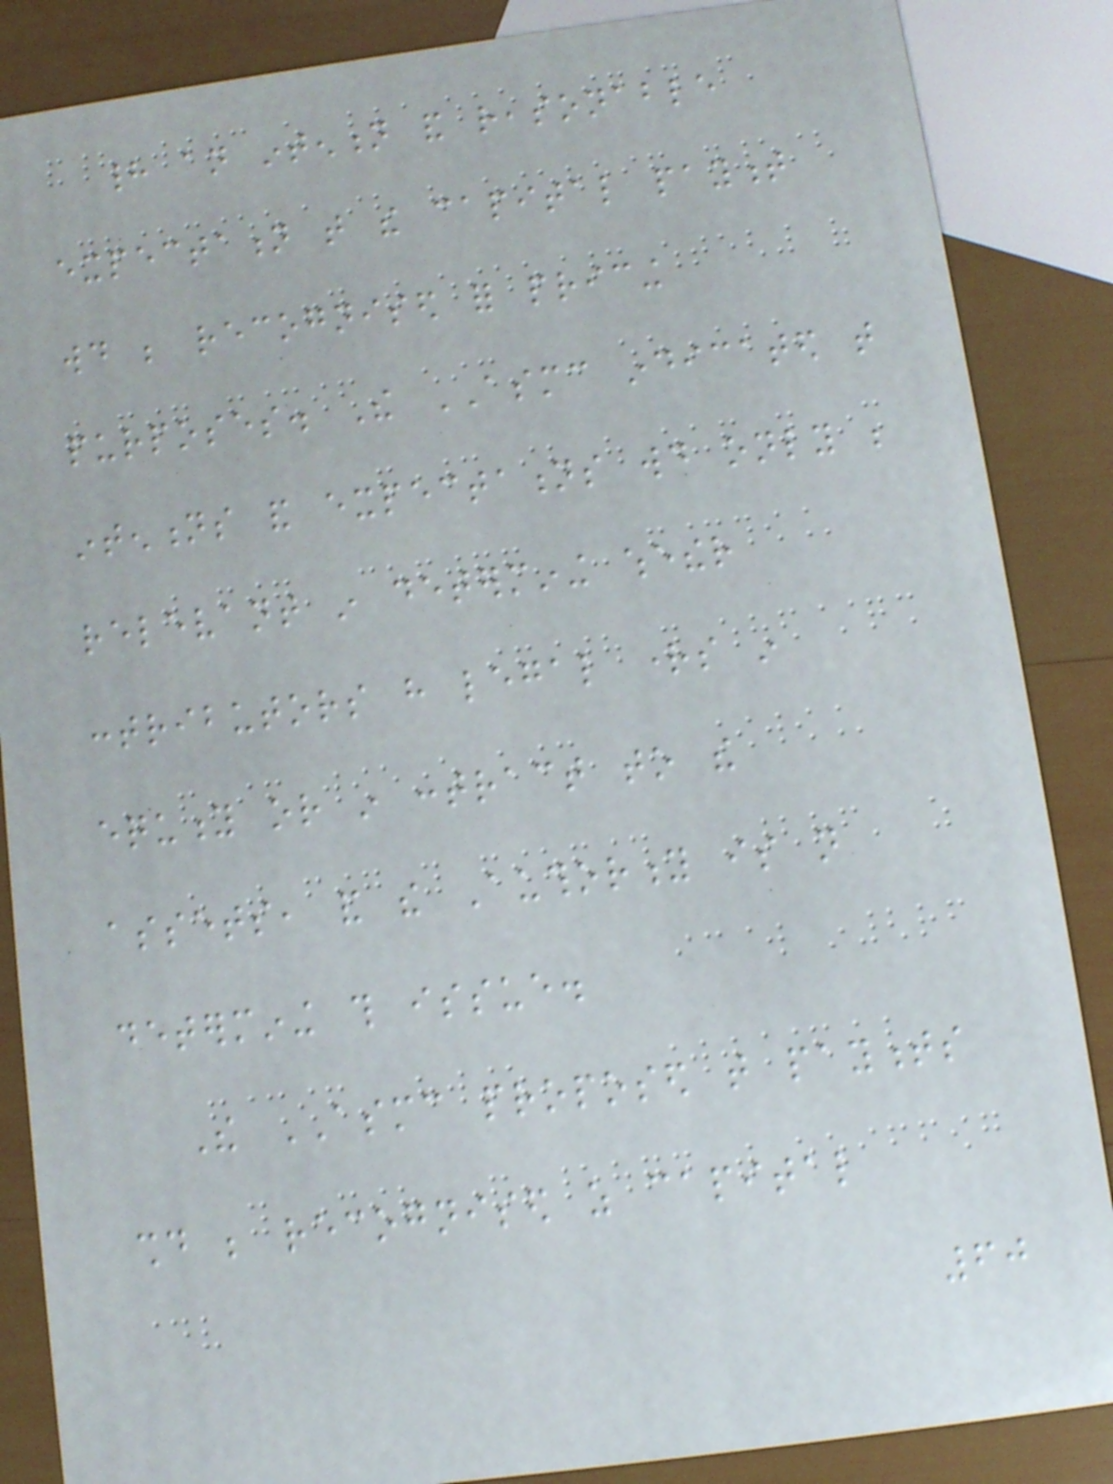had an intention and reasonable
expectation that the capital payment
would be recognised for pricing
purposes. The ASMC indicated that
intentions and expectations would only be
relevant in determining whether
contributors have legal rights in
equity or in contract to the
assets, and the Authority is not
determining this issue.
The ASMC proposed that payments
should be recognised as capital
60
